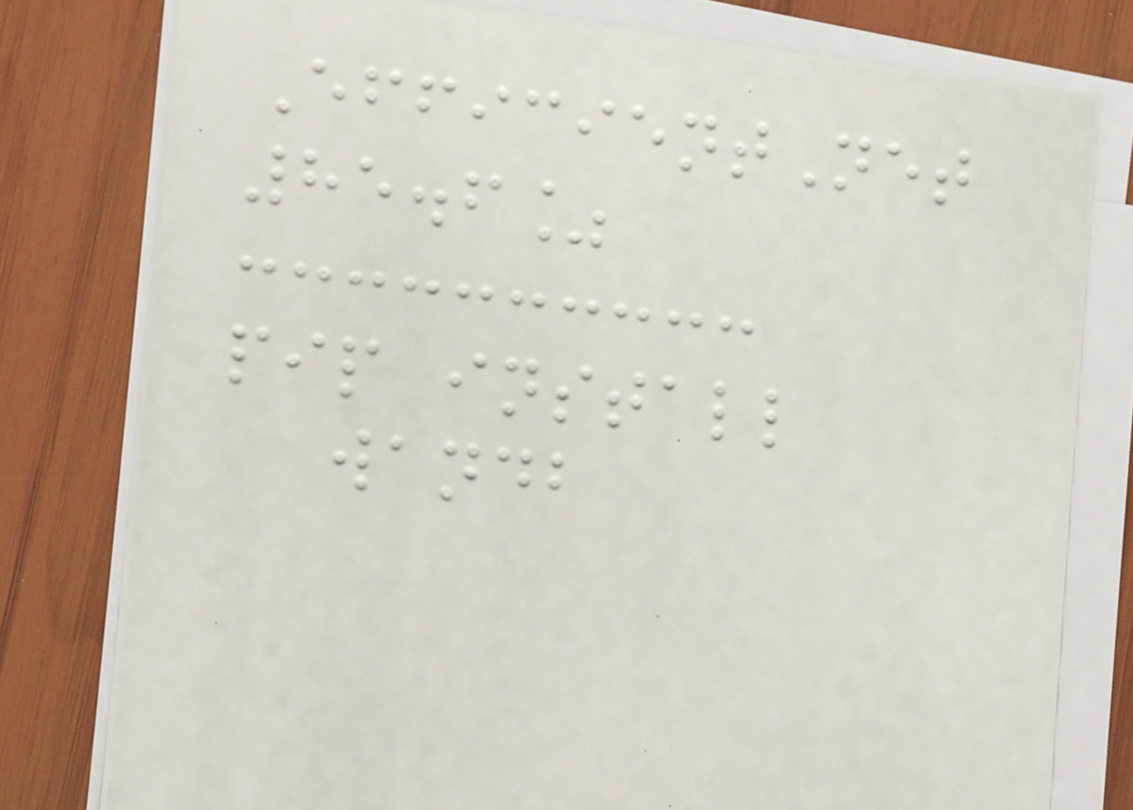EfficientNet
85.6%
pip install
wandb
